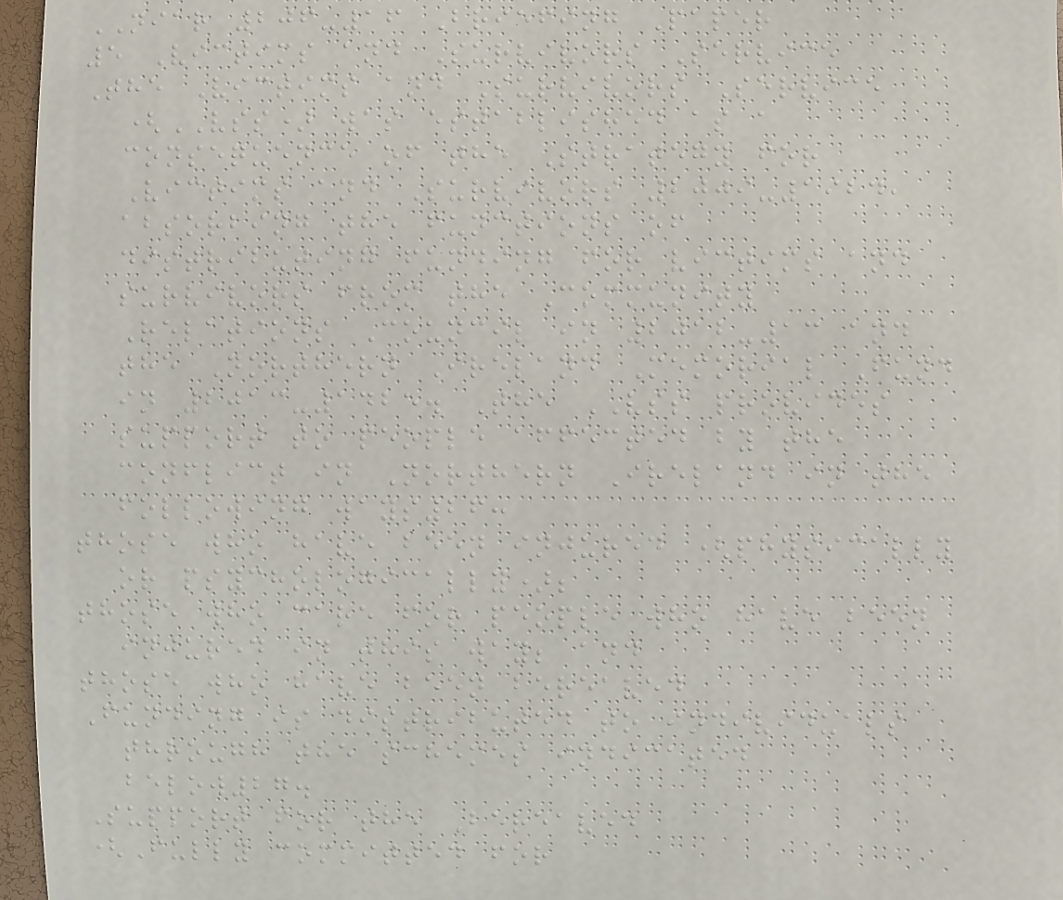NIAR 206-16 Briefing Paper
5 Victims and Survivors Service
The Victims and Survivors Service
(VSS) was established as a
consequence of the Strategy for
Victims and Survivors 2009-1924,
absorbing the functions of
distributing funding for victims and
survivors from the Community
Relations Council in 2012-13 and
the Northern Ireland Memorial Fund
in 2013-1425. The VSS provides
support to people affected by the
conflict in Northern Ireland in the
following ways26:
those who have been injured (physically
or psychologically);
those who care for people who have been
injured in this way; and
those who have been bereaved
Funding is distributed to individuals
through the schemes indicated
below27.
Support for the Bereaved
(Fully committed for
